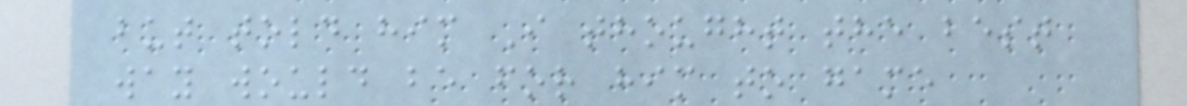but told him I thought the best
way would be for him to game
